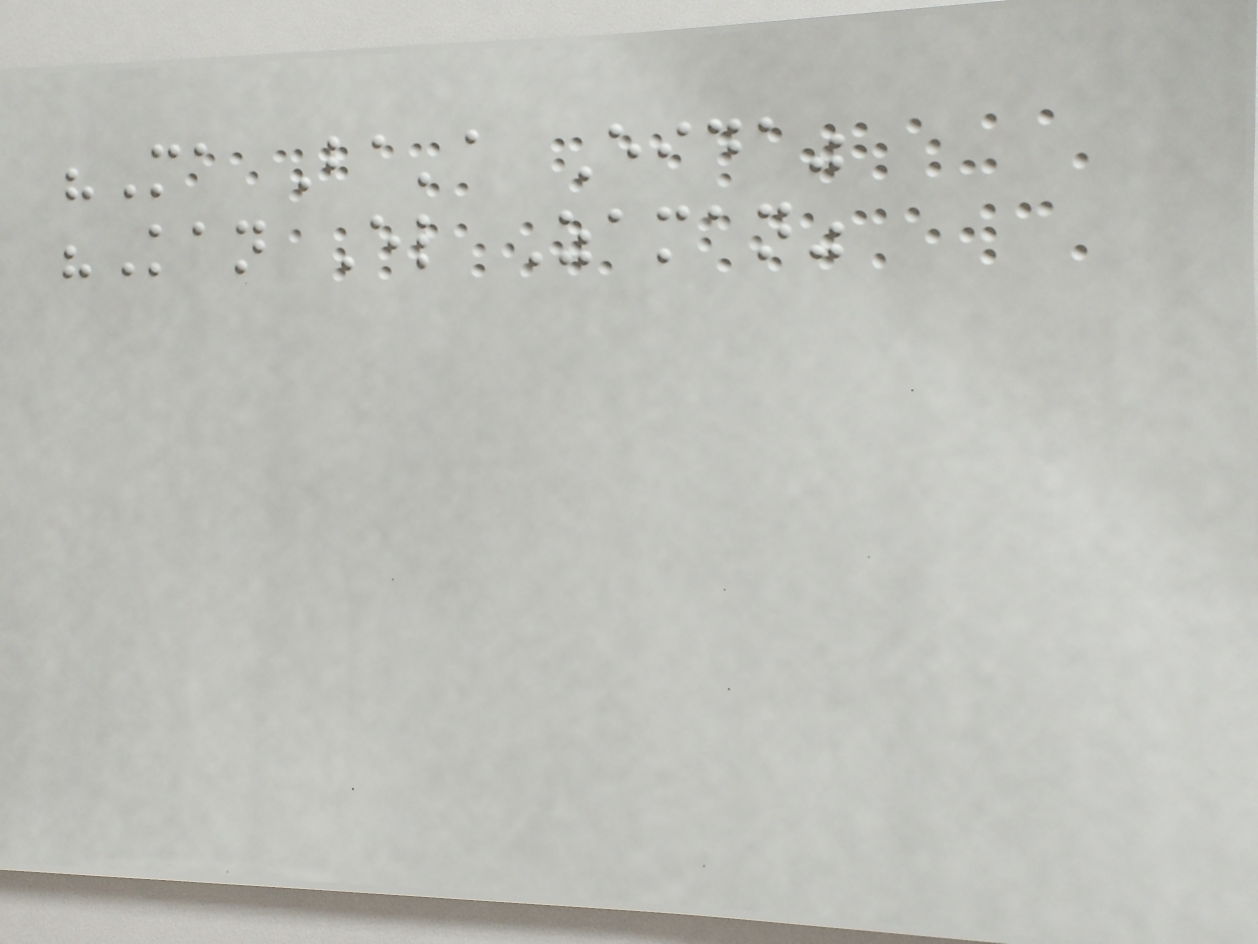"Ma Ba'a Eida"
"Kan El Zaman"
